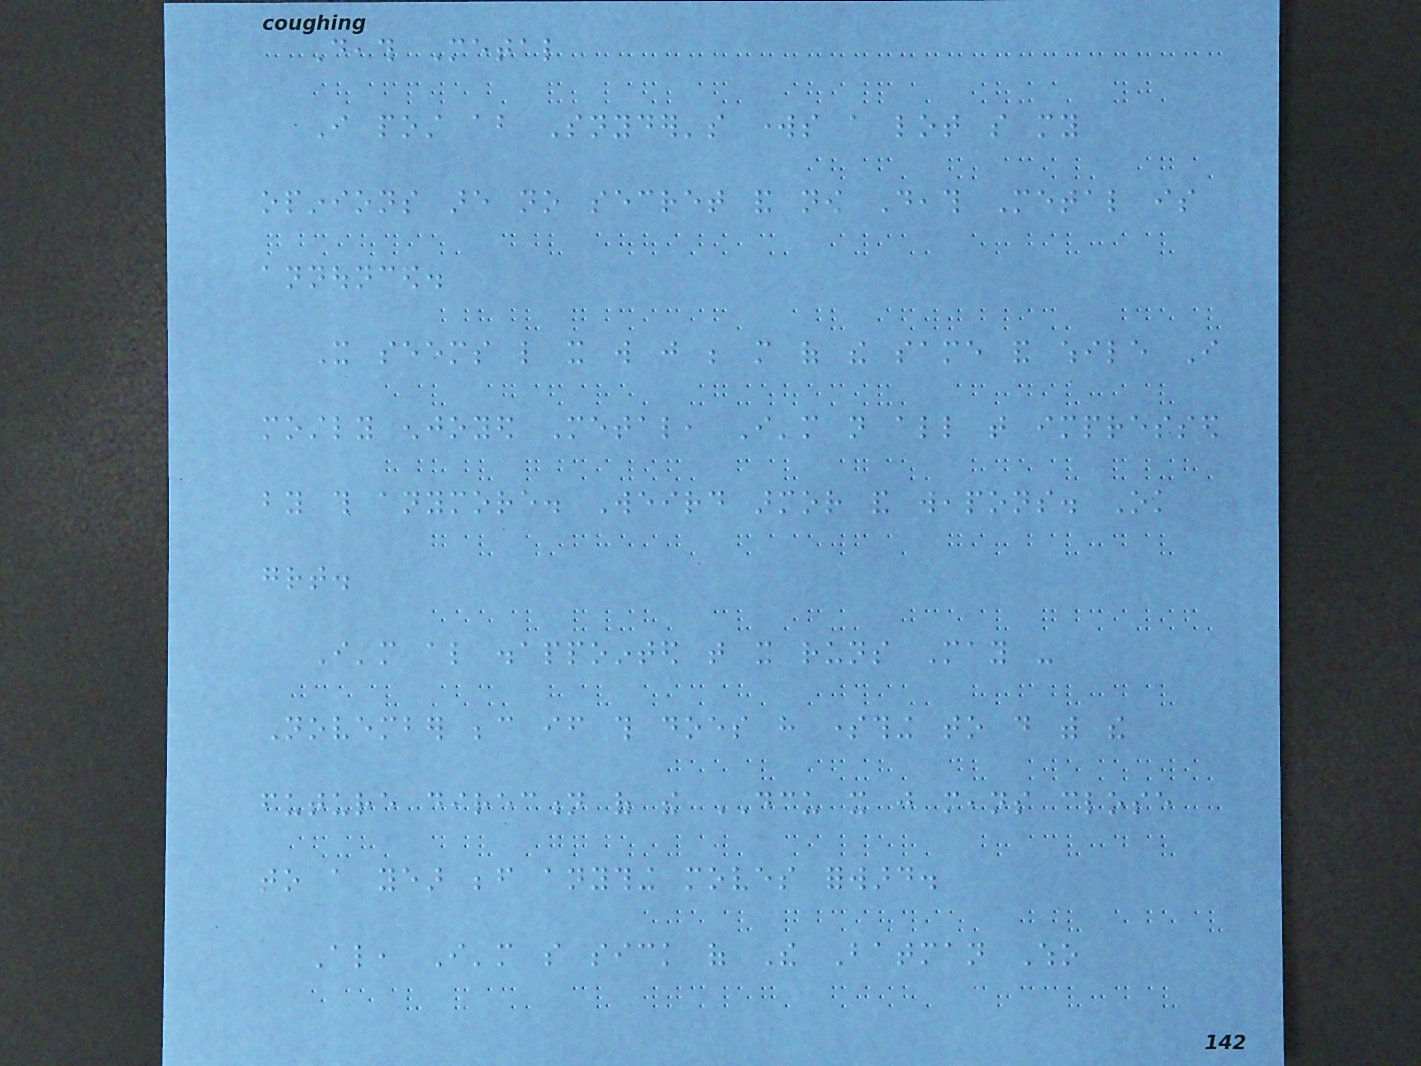Death Metal
I post about Snyder's works a lot so my
opinions are no secret and now Death Metal is
announced.
It seems like it will just be more of the same and while I
mostly enjoyed Metal, I'm not all that impressed
by this anymore. Weird armor and weapons. Ok
great.
I'm also disappointed that it runs May -
November because if this does have something to do with the
future direction of the DCU it just means close
to a year before anything moves forward.
Also, I'm so sick of The Batman Who
